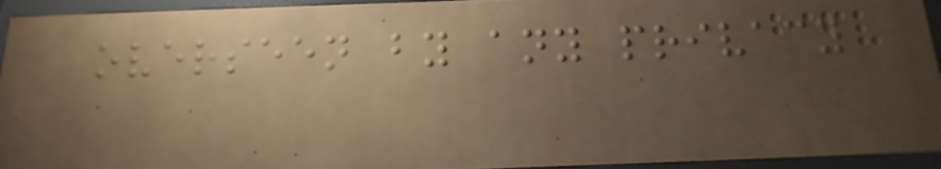overseen by any privacy
